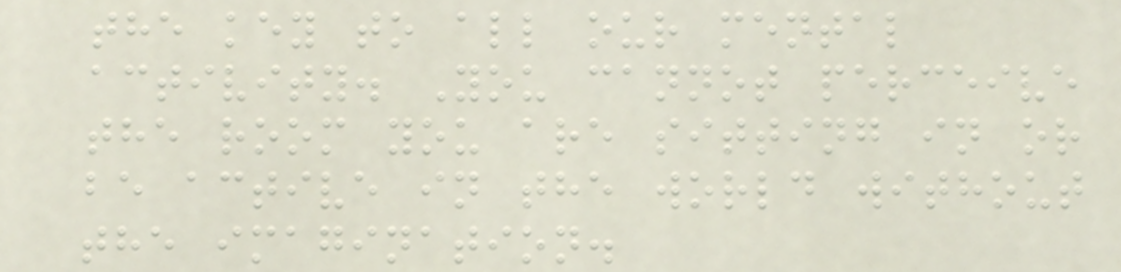the key to all our mental
activity. You cannot perceive
the room you are sitting in or
be active in the world without
the imagination.
